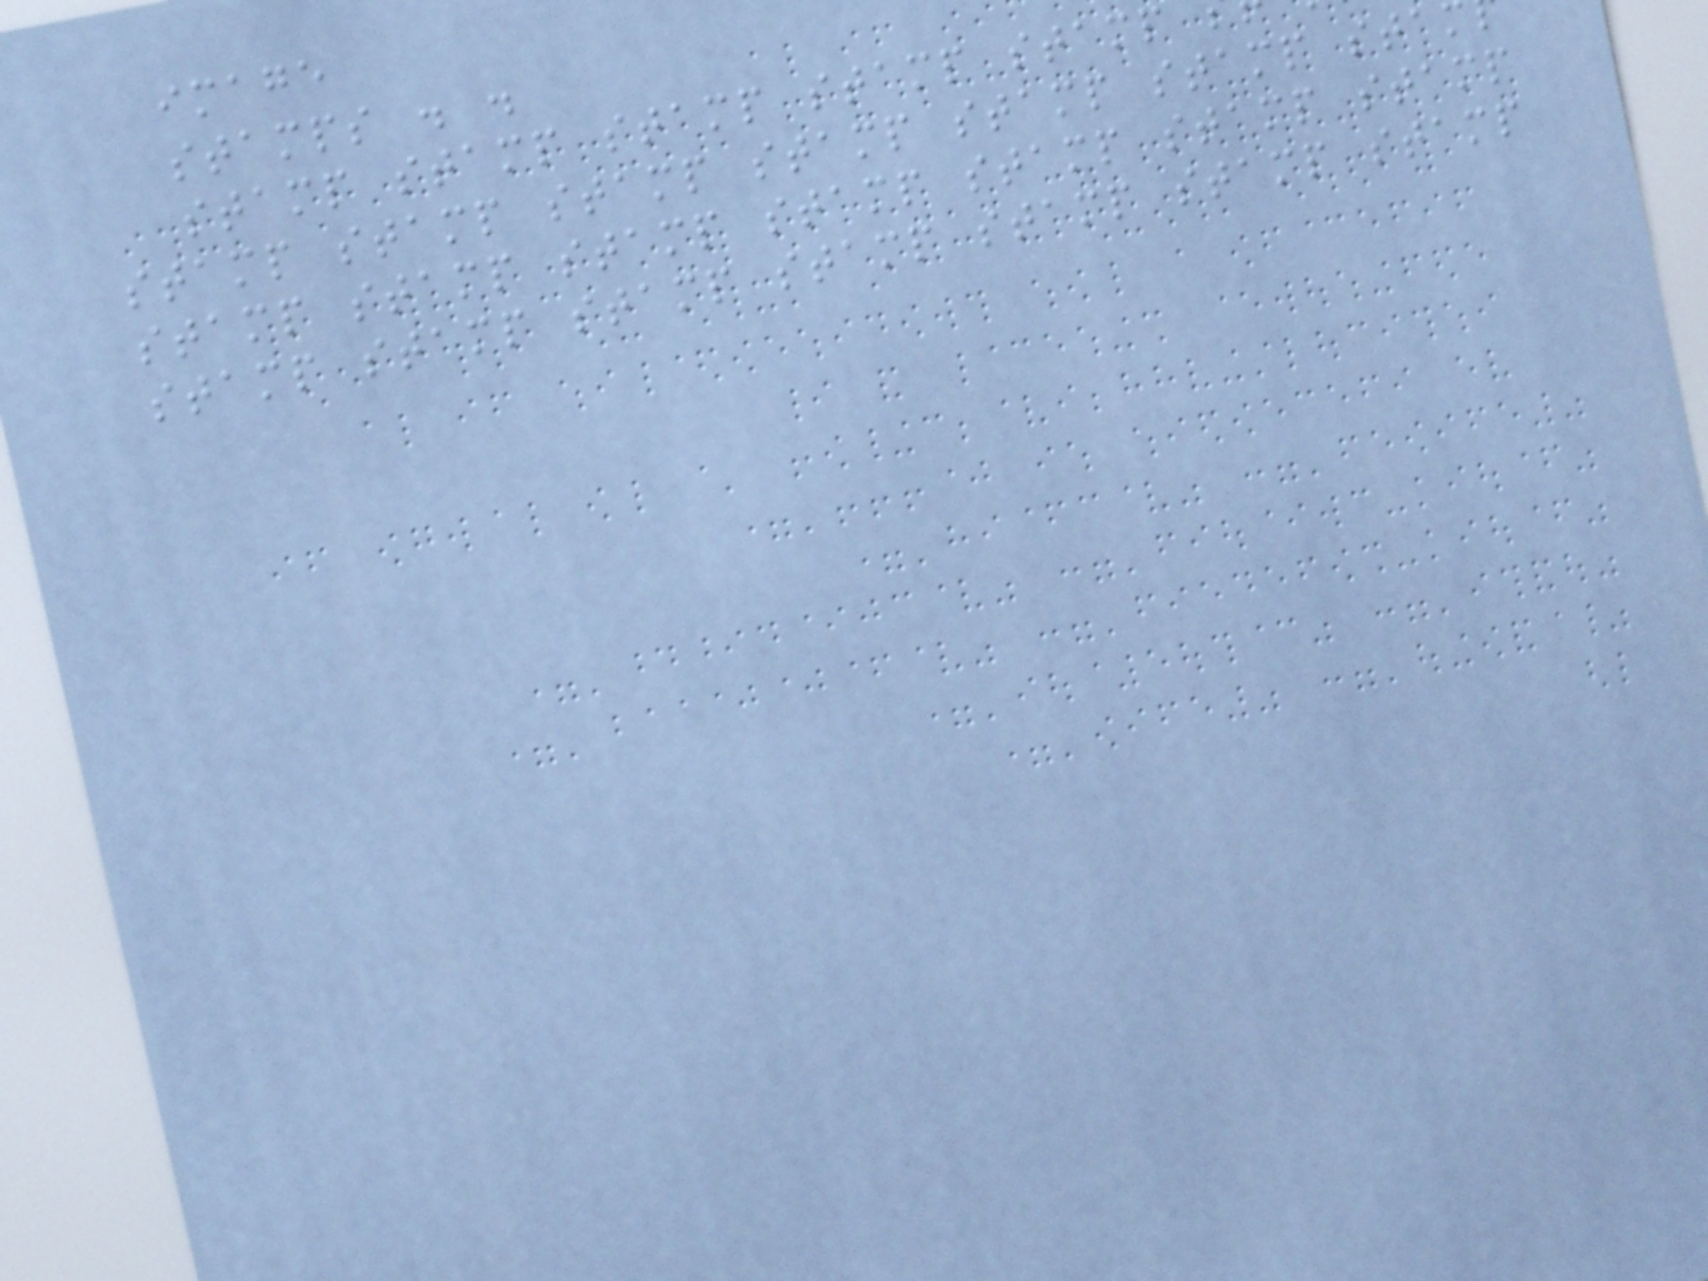image
stamps . .
stamp stamp stamp stamp stamp
stamp stamp stamp stamp stamp stamp sta
stamp stamp stamp stamp stamp stamp stamp
stamp stamp stamp stamp stamp stamp stamp
